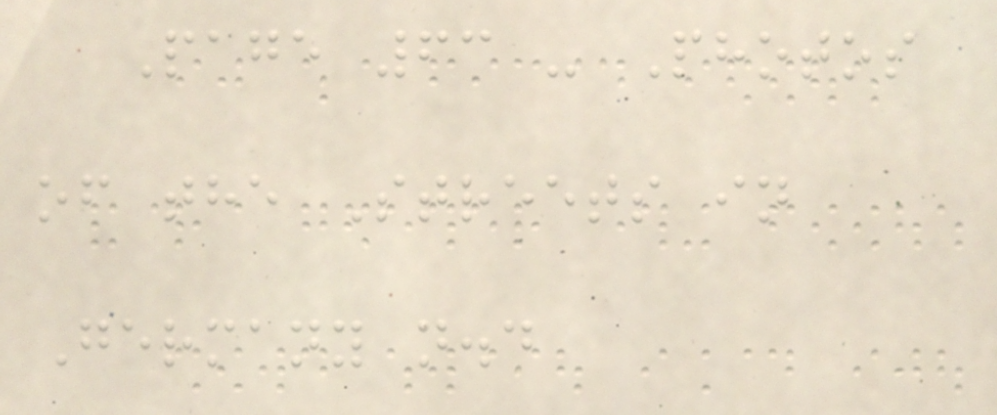Page 63 - Photos
of the Streets in
Germany n.d
